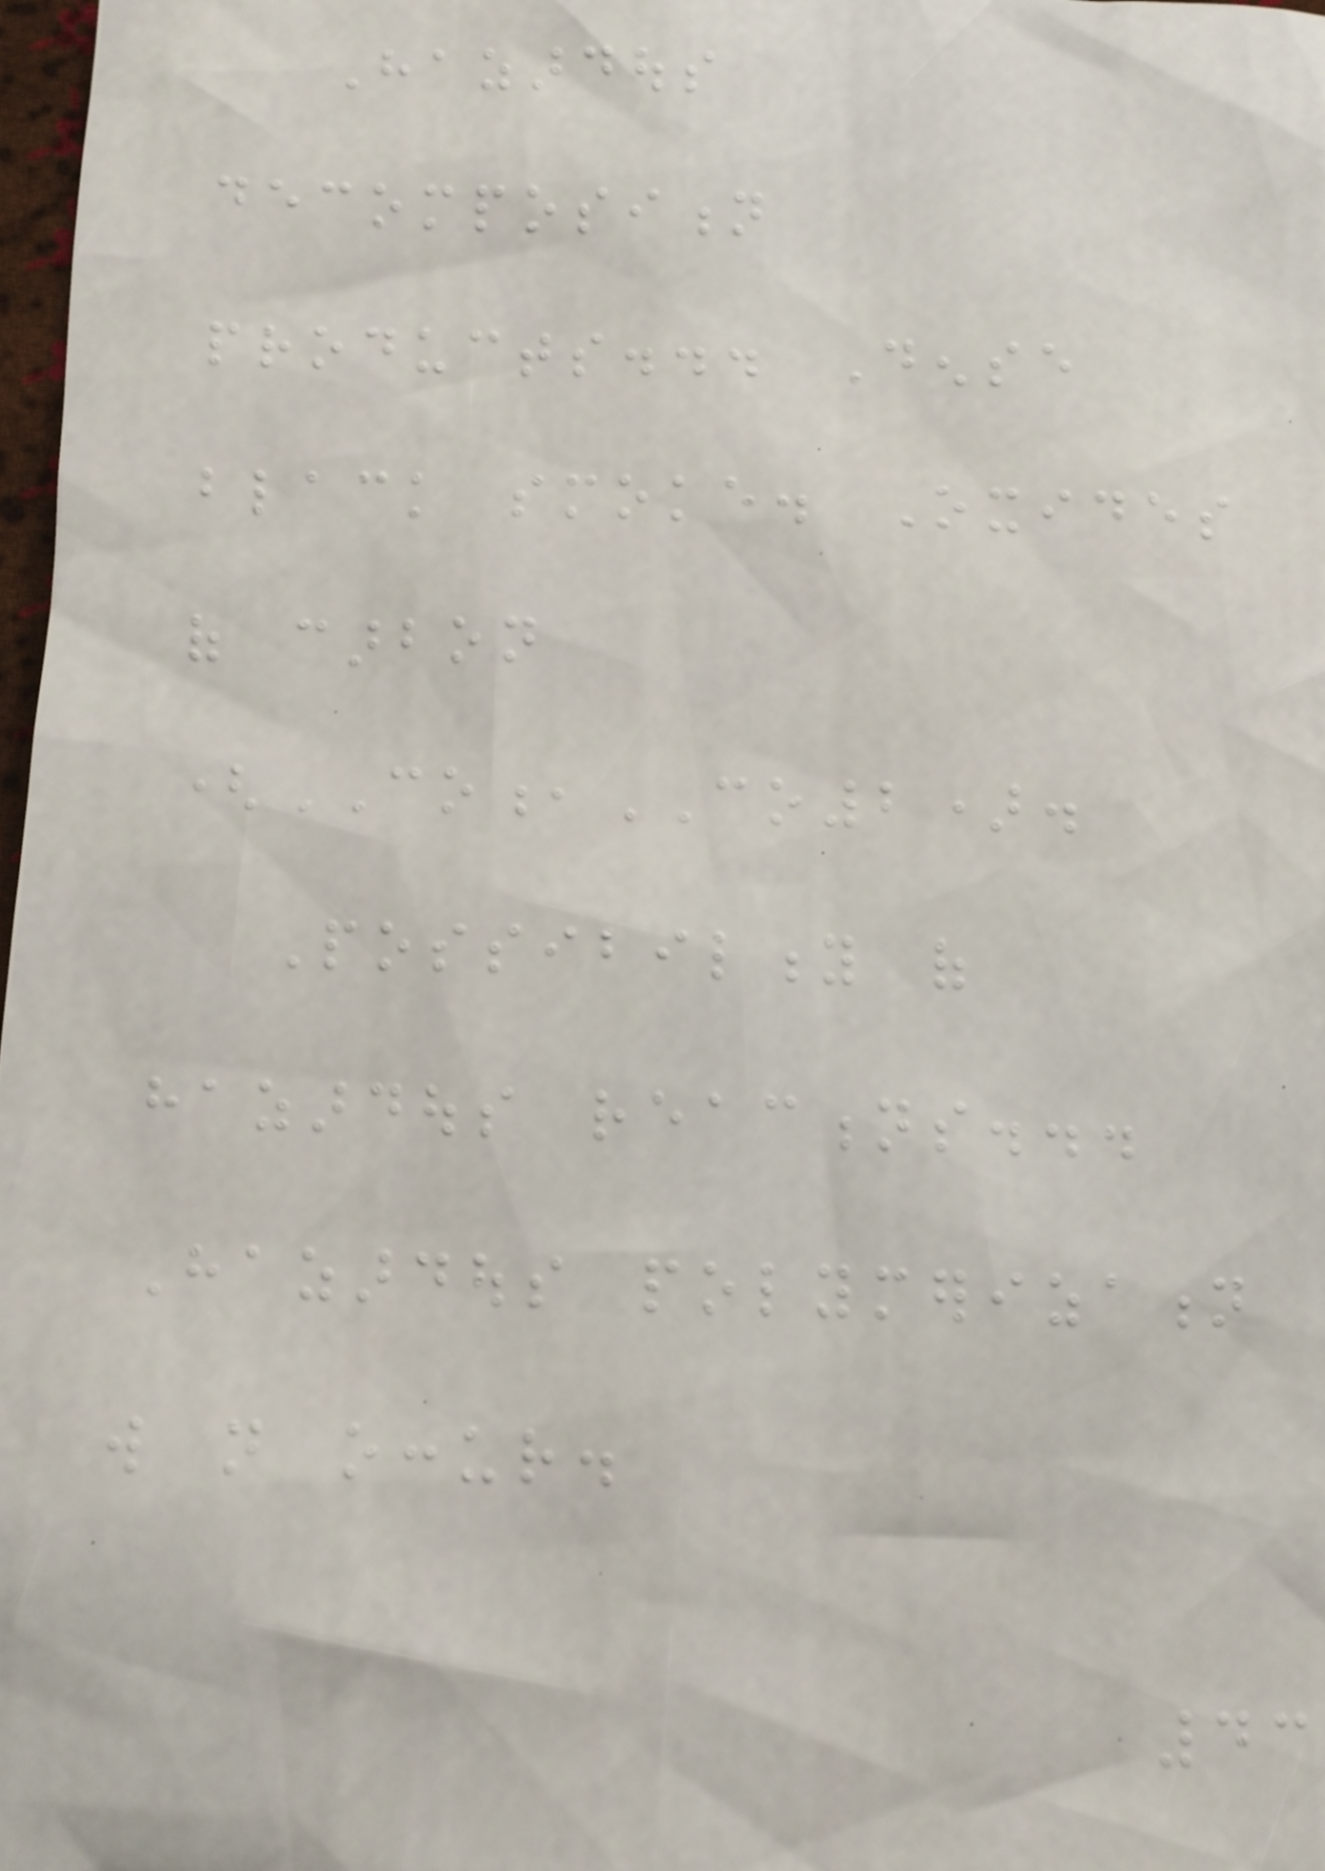Hazardous
decomposition
products... Dense
black smoke. Oxides
of carbon
(CO,CO2).
Possibility of
hazardous reactions...
Hazardous polymerization
will not occur.
43
